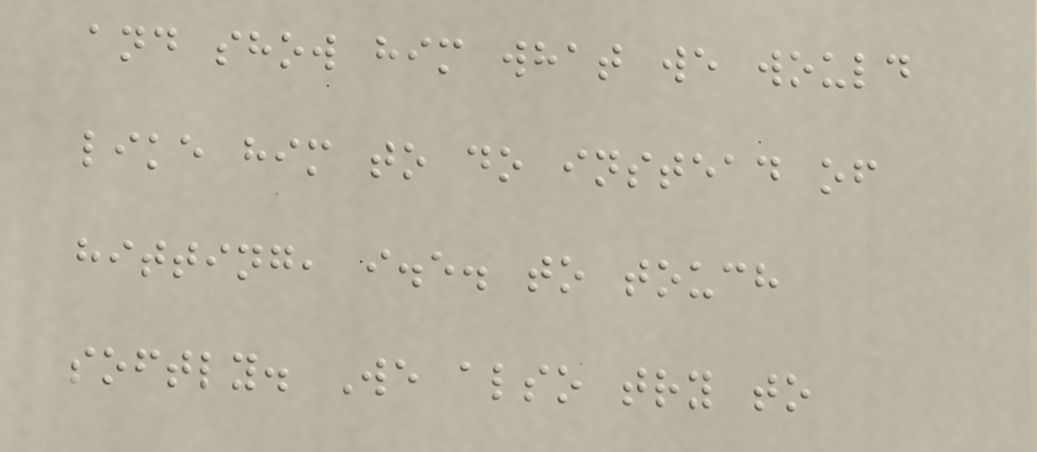and show him what we would
like him to do instead of
hitting, i.e. to touch
softly. We also try to
